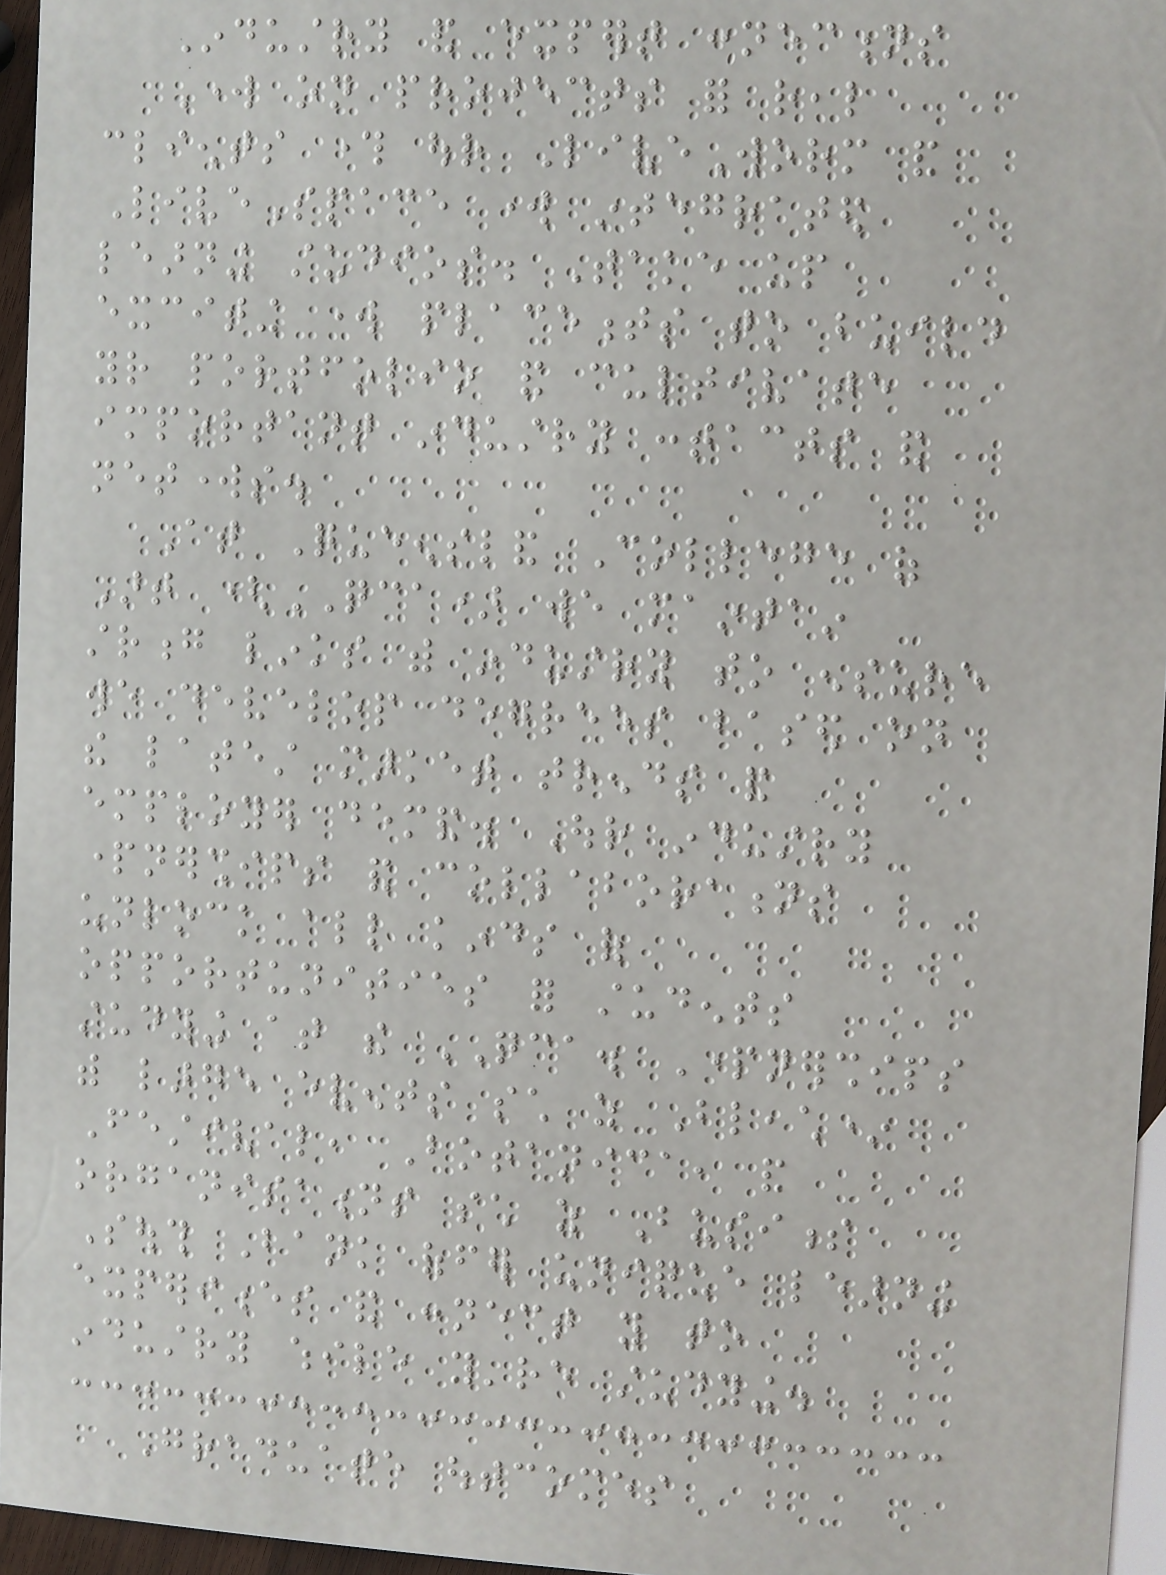Industry and expert connections
Work on projects for real
clients through our LiveWorm and
LiveSpace work integrated
learning studios. Take up
exciting work placements to build
your portfolio and cultivate
important industry contacts and
networks.
At Queensland College of
Art (QCA) we maintain
strong links with industry to ensure
we develop degrees based on
the latest market trends and
employer demand. Our industry
partnerships and collaborations
unlock all kinds of
opportunities for students
studying at the QCA. Partnerships
with large events such as Bleach*
Festival, Botanica, and
organisations such as Business
South Bank offer unique learning
experiences and connect you to
industry while you're studying.
Graduate outcomes
